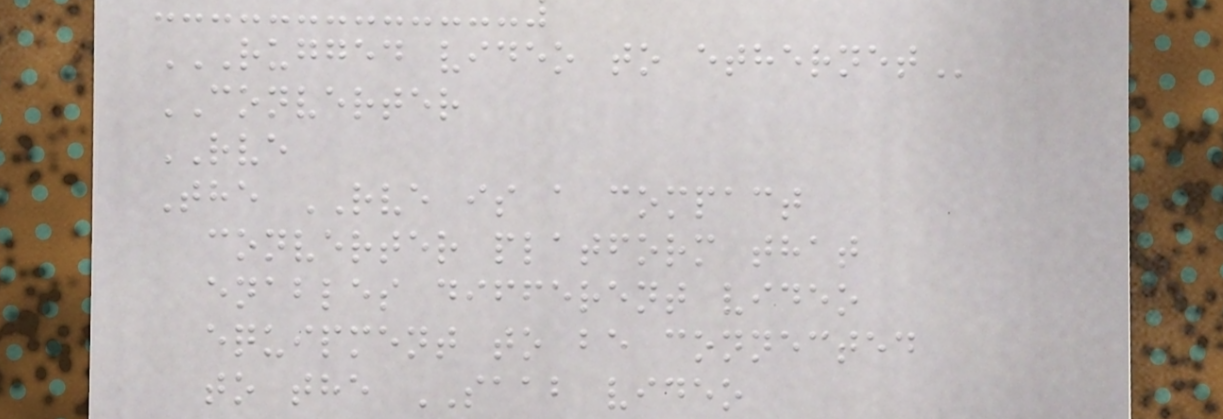RUGGED VIDEO TO ETHERNET
CONVERTER
RVE
The RVE is a compact
converter platform that
enables different video
equipment to be connected
to the SAAB video
